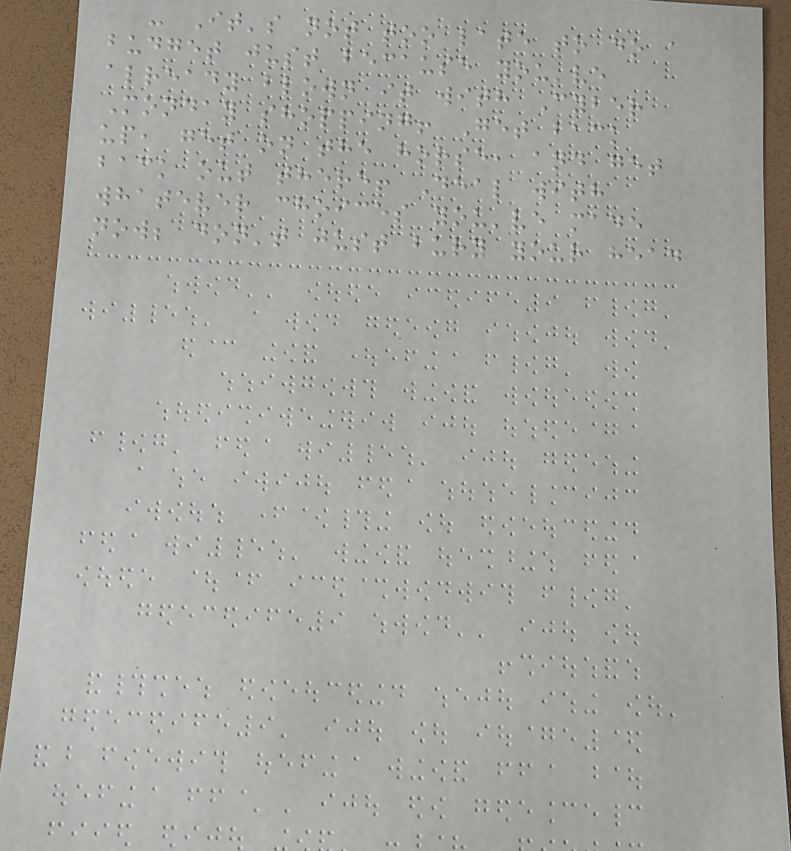- It's not too late to do a
budget just because you've
already blown it with Cyber
Monday shopping! Get back
up, get on the horse, and get
back out there! Deal with
whatever choices you've made
now; don't just bury your head
